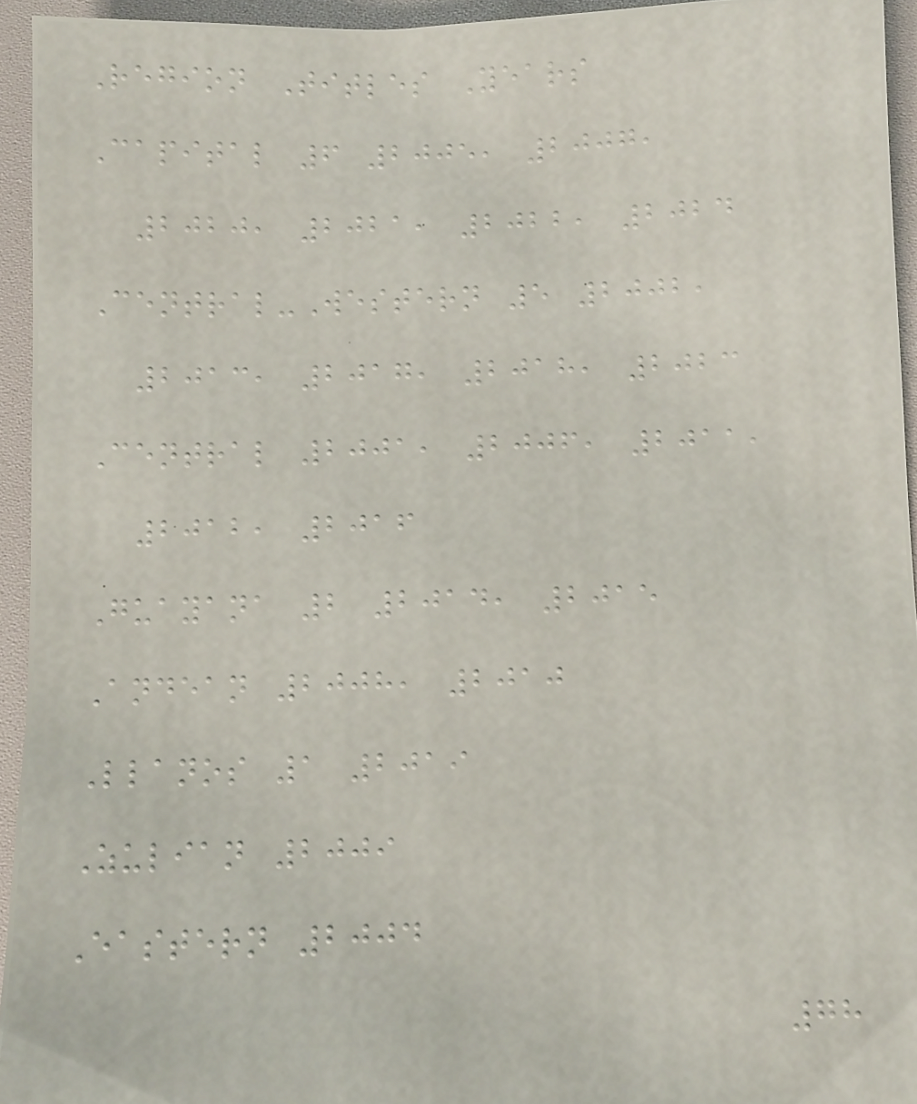Region Titles Years
Capital 6 2005, 2007,
2020, 2021, 2022, 2024
Central-Western 5 2002,
2013, 2017, 2018, 2023
Central 2001, 2006, 2011,
2012, 2016
Guayana 2 2014, 2015
Andean 2008, 2010
Llanos 1 2019
Zulian 2009
Eastern 2004
78
